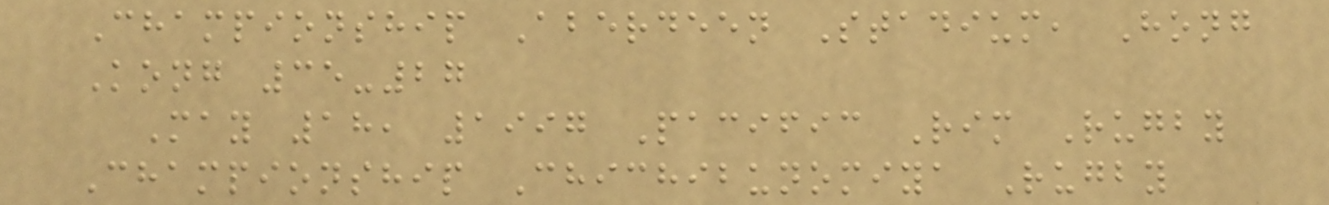Championship Aberdeen Stadium, Hong
Kong 35-27
May 18, 1997 Pacific Rim Rugby
Championship Chichibunomiya Rugby
